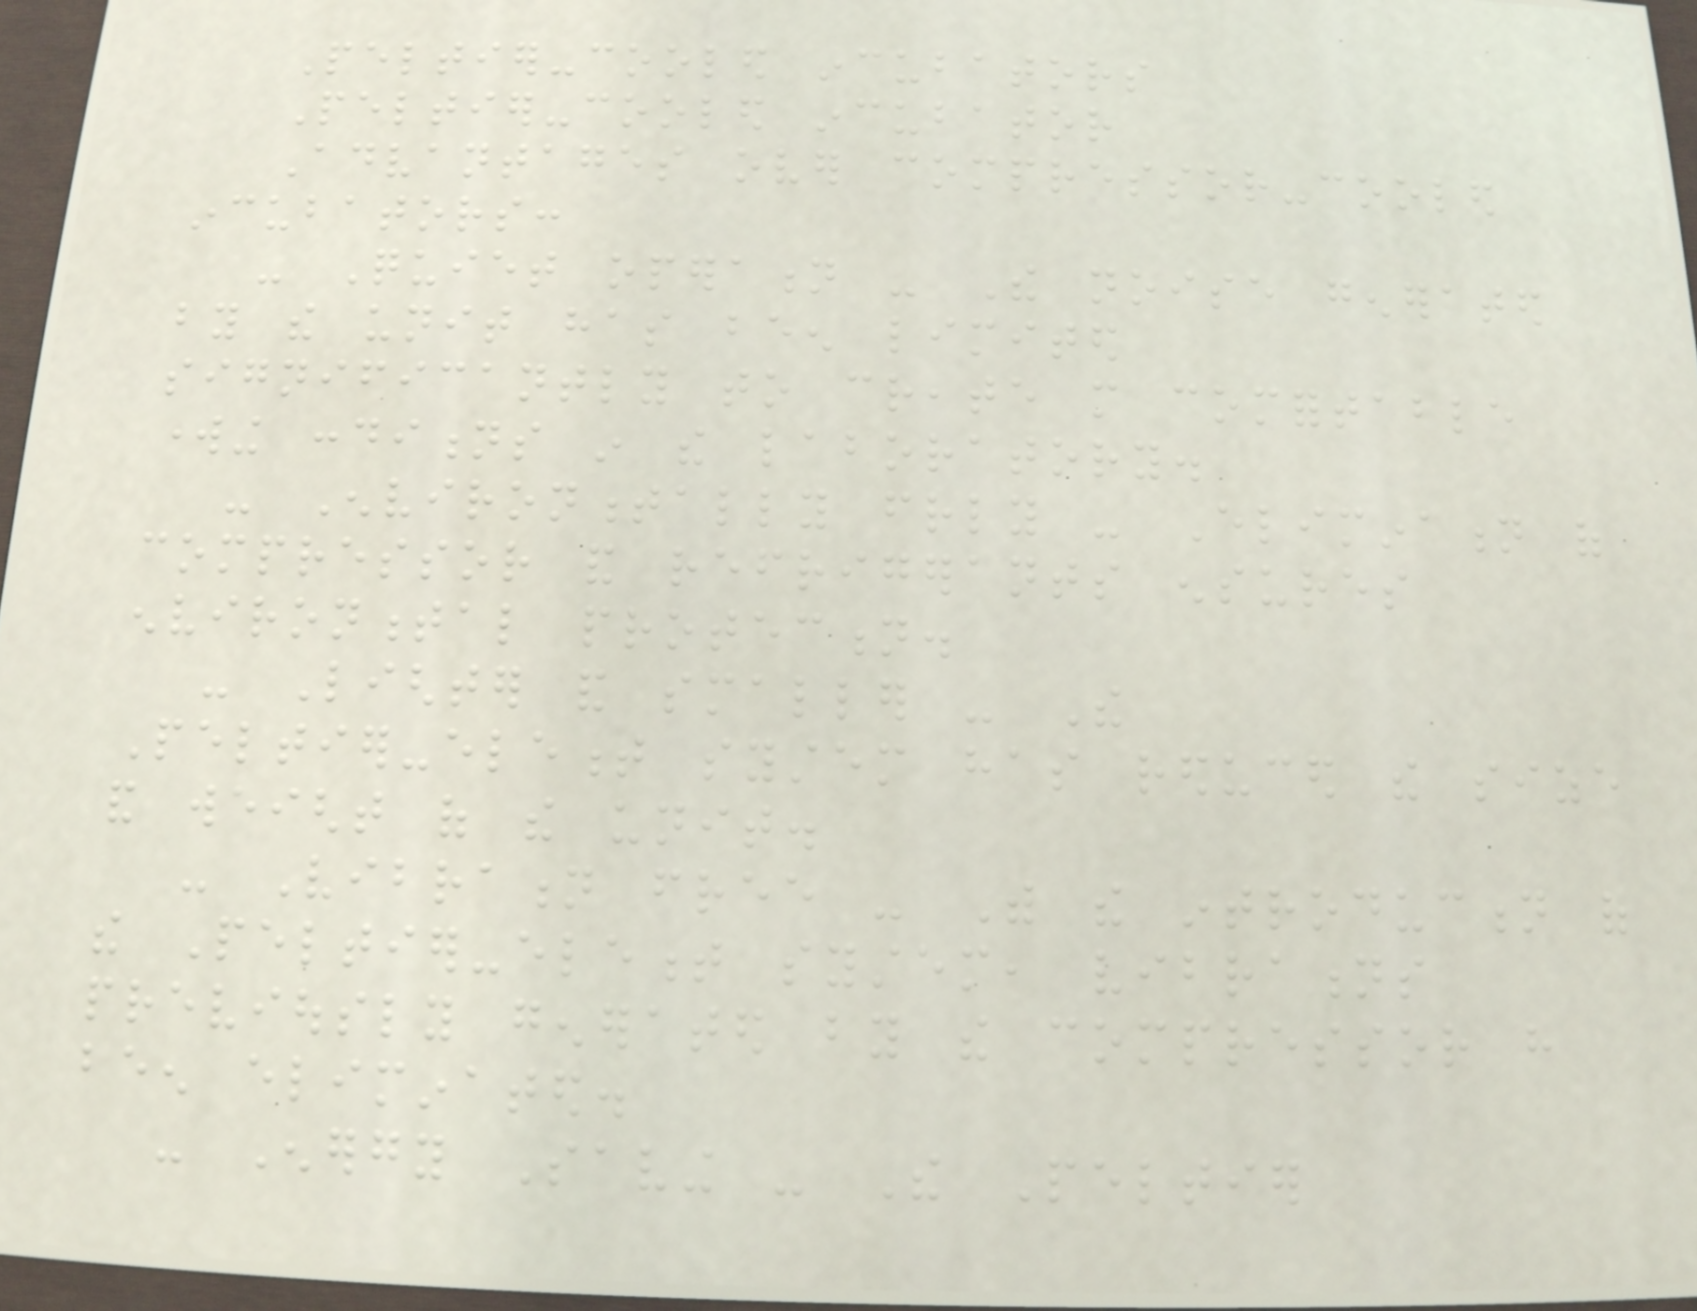Peltier-cooled incubators
Peltier-cooled incubator
Advantages over compressor-cooled
incubators:
- Quiet operation - The noise generated
by the unit has been limited
significantly to create more comfortable
working conditions in the laboratory.
- Environmentally friendly - Elimination of
compressor and refrigerants ensures
environmental protection.
- Lighter and smaller - The
Peltier-element system has reduced the size
and weight of the unit.
- Vibration free - With the introduction of
the Peltier-element system, vibrations
previously generated by the compressor have
been eliminated.
- Energy Saving - The Peltier
